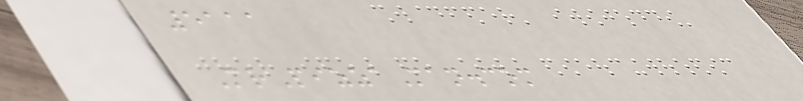5111
MrPizzaMan.com
